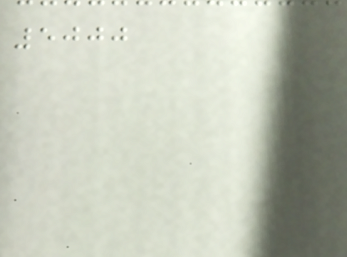5000
